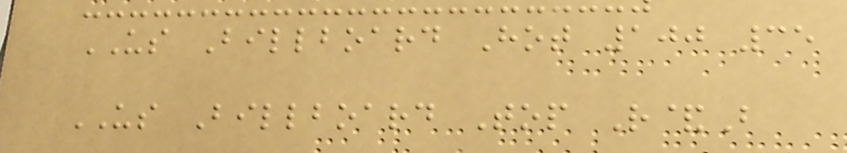US Billboard Hot 100 35
US Billboard Top R&B
